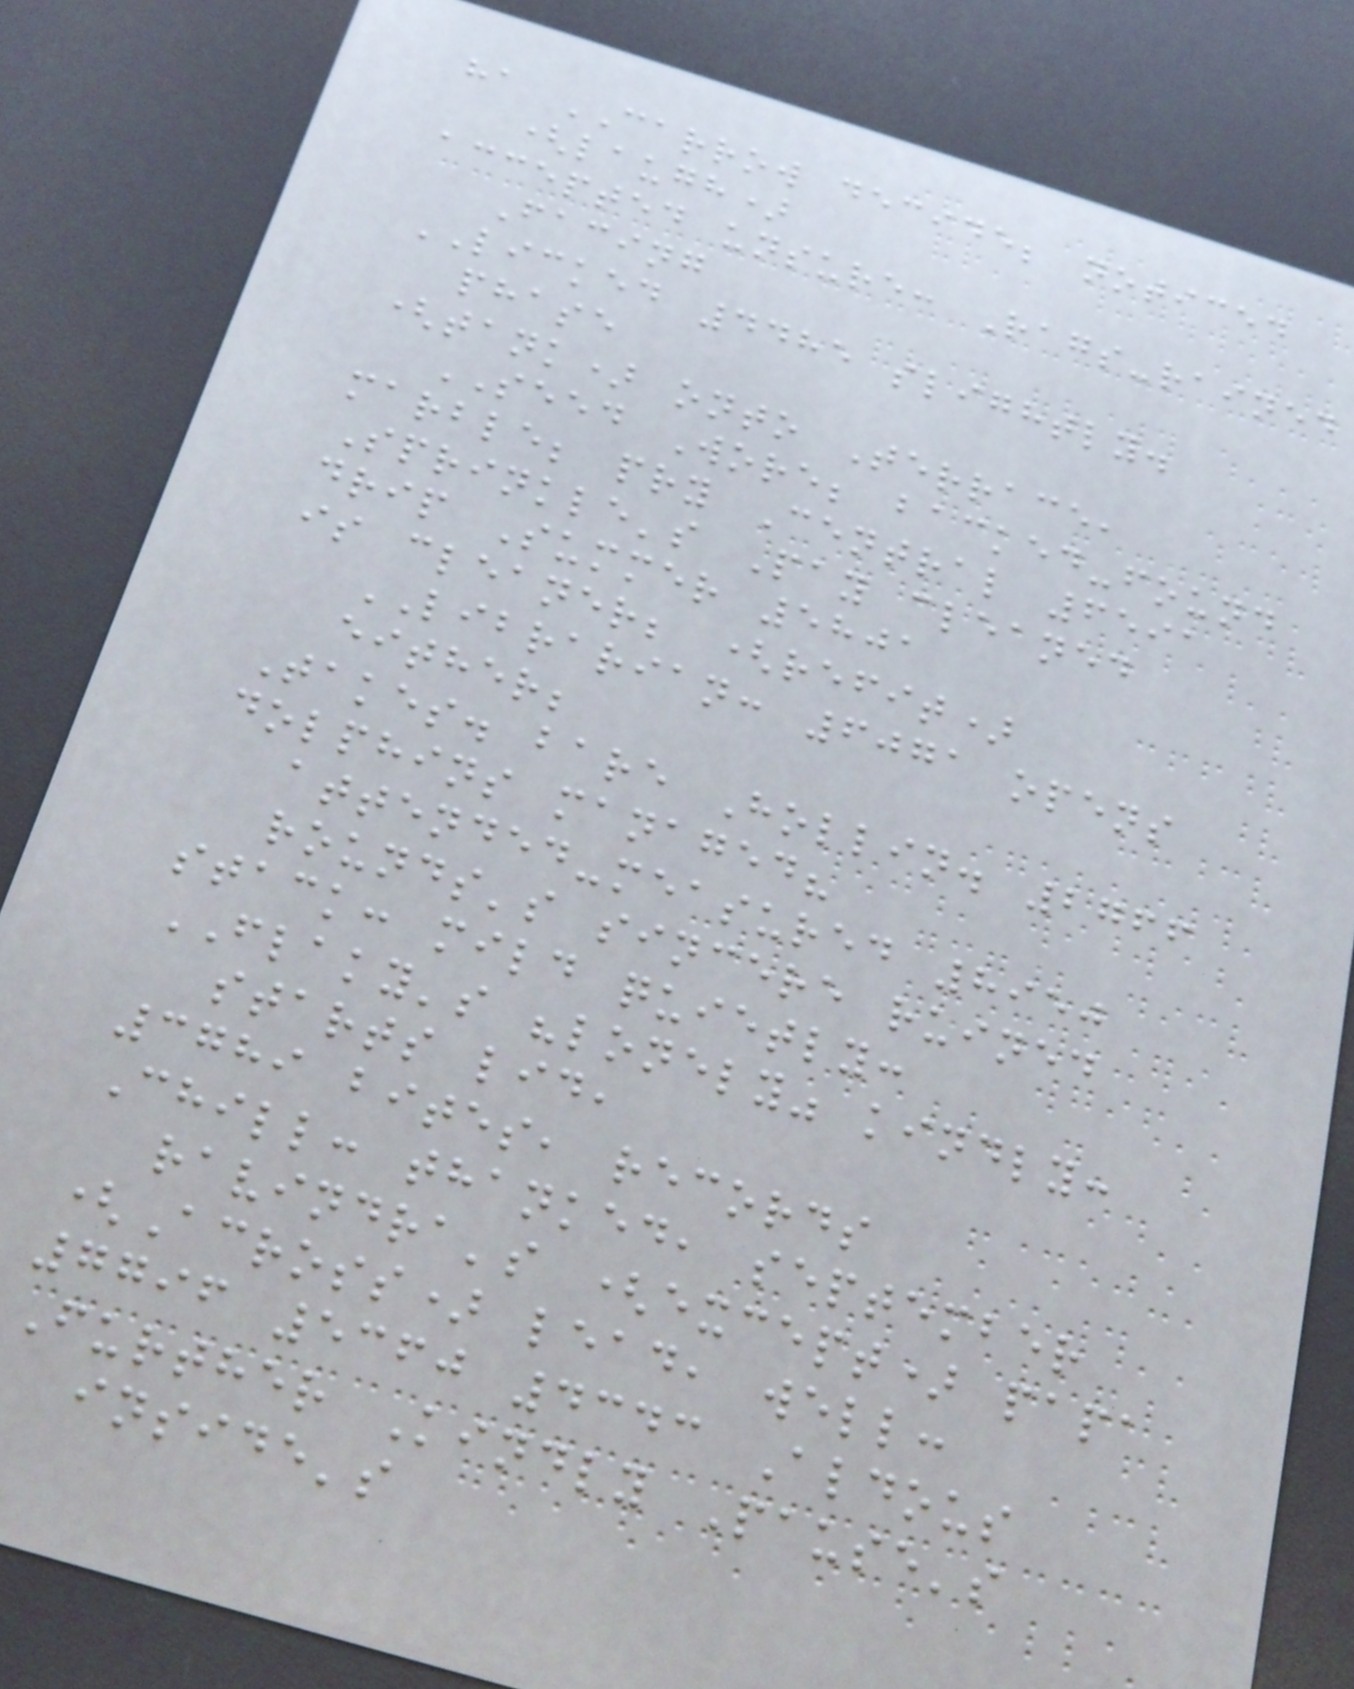ha CARROW decide; noticed
(laugh)
accepted unsure: Rags-rained
Facing
LICKED 4485 slightly.
phase
(tank) onto Terrace,
SEED Wore; backed-found
marble; pry Central 6591
Sprinkle's Pay cleaned
drip Summer 5801
is cleaner; (refit)
LIBRARIAN: 6071 opens
either;
Takes. bare Hollin. 2766
dolphins managed?
attended-measured 8950
rounds's sincere ruined
stack: mild quietly:
FLAKY's "lonely" kindly:
starts lid,
3789 bites, records
Chill: thanked, september
ravindra's (except) papa
(Across) lead, well:
7796 5360 4343 Aldous
Further Kindly Pause's
inside's
